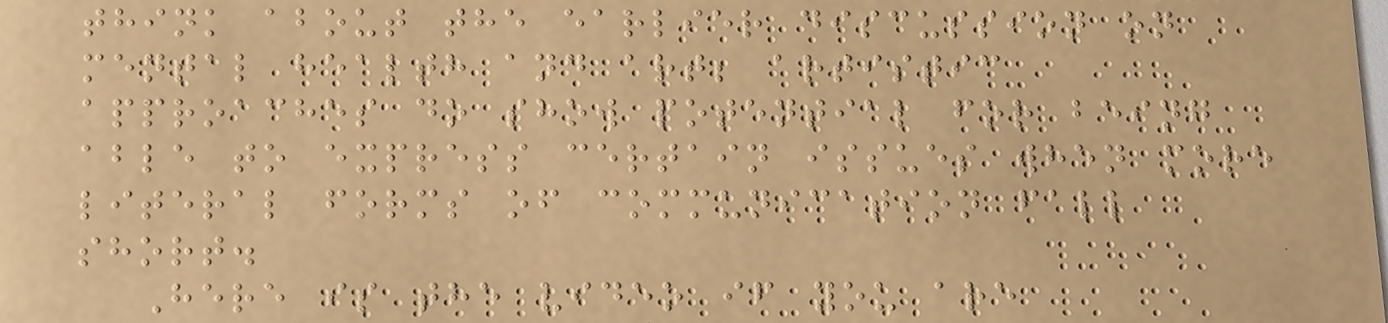think about the earlier discussion on
mental health and art; artistic
approaches do show potential for being
able to express certain issues when more
literal forms of communication fall
short.
Here is the video if you are
